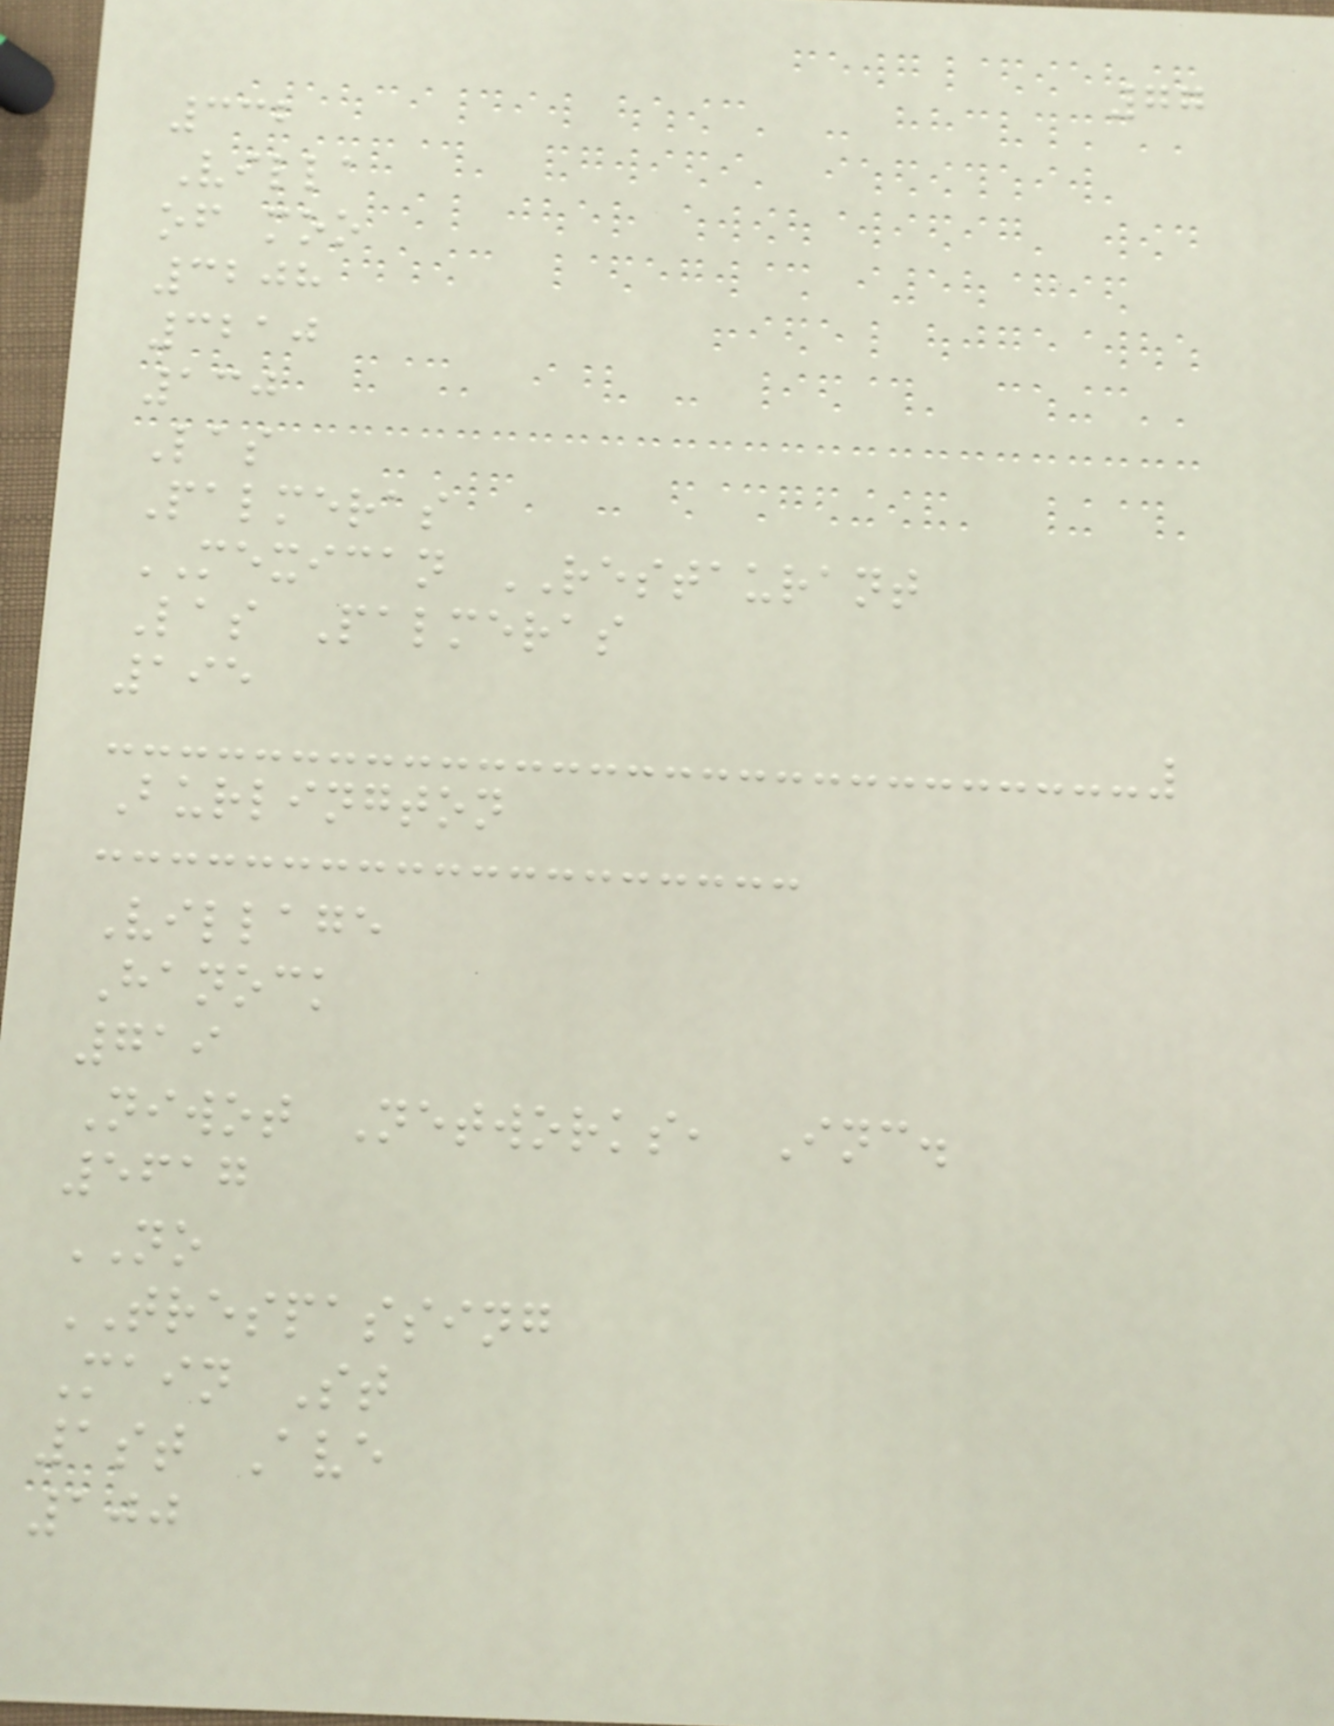77
332
Villa
of moo
3208
3210
130
Las
Palmeras
MEXICAN RESTAURANT
Las Palmeras
195
Burlington
Village
Hanock
719
Niwot Networks, Inc.
5617
NO
TRESPASSING
Main St
1st Ave
100
